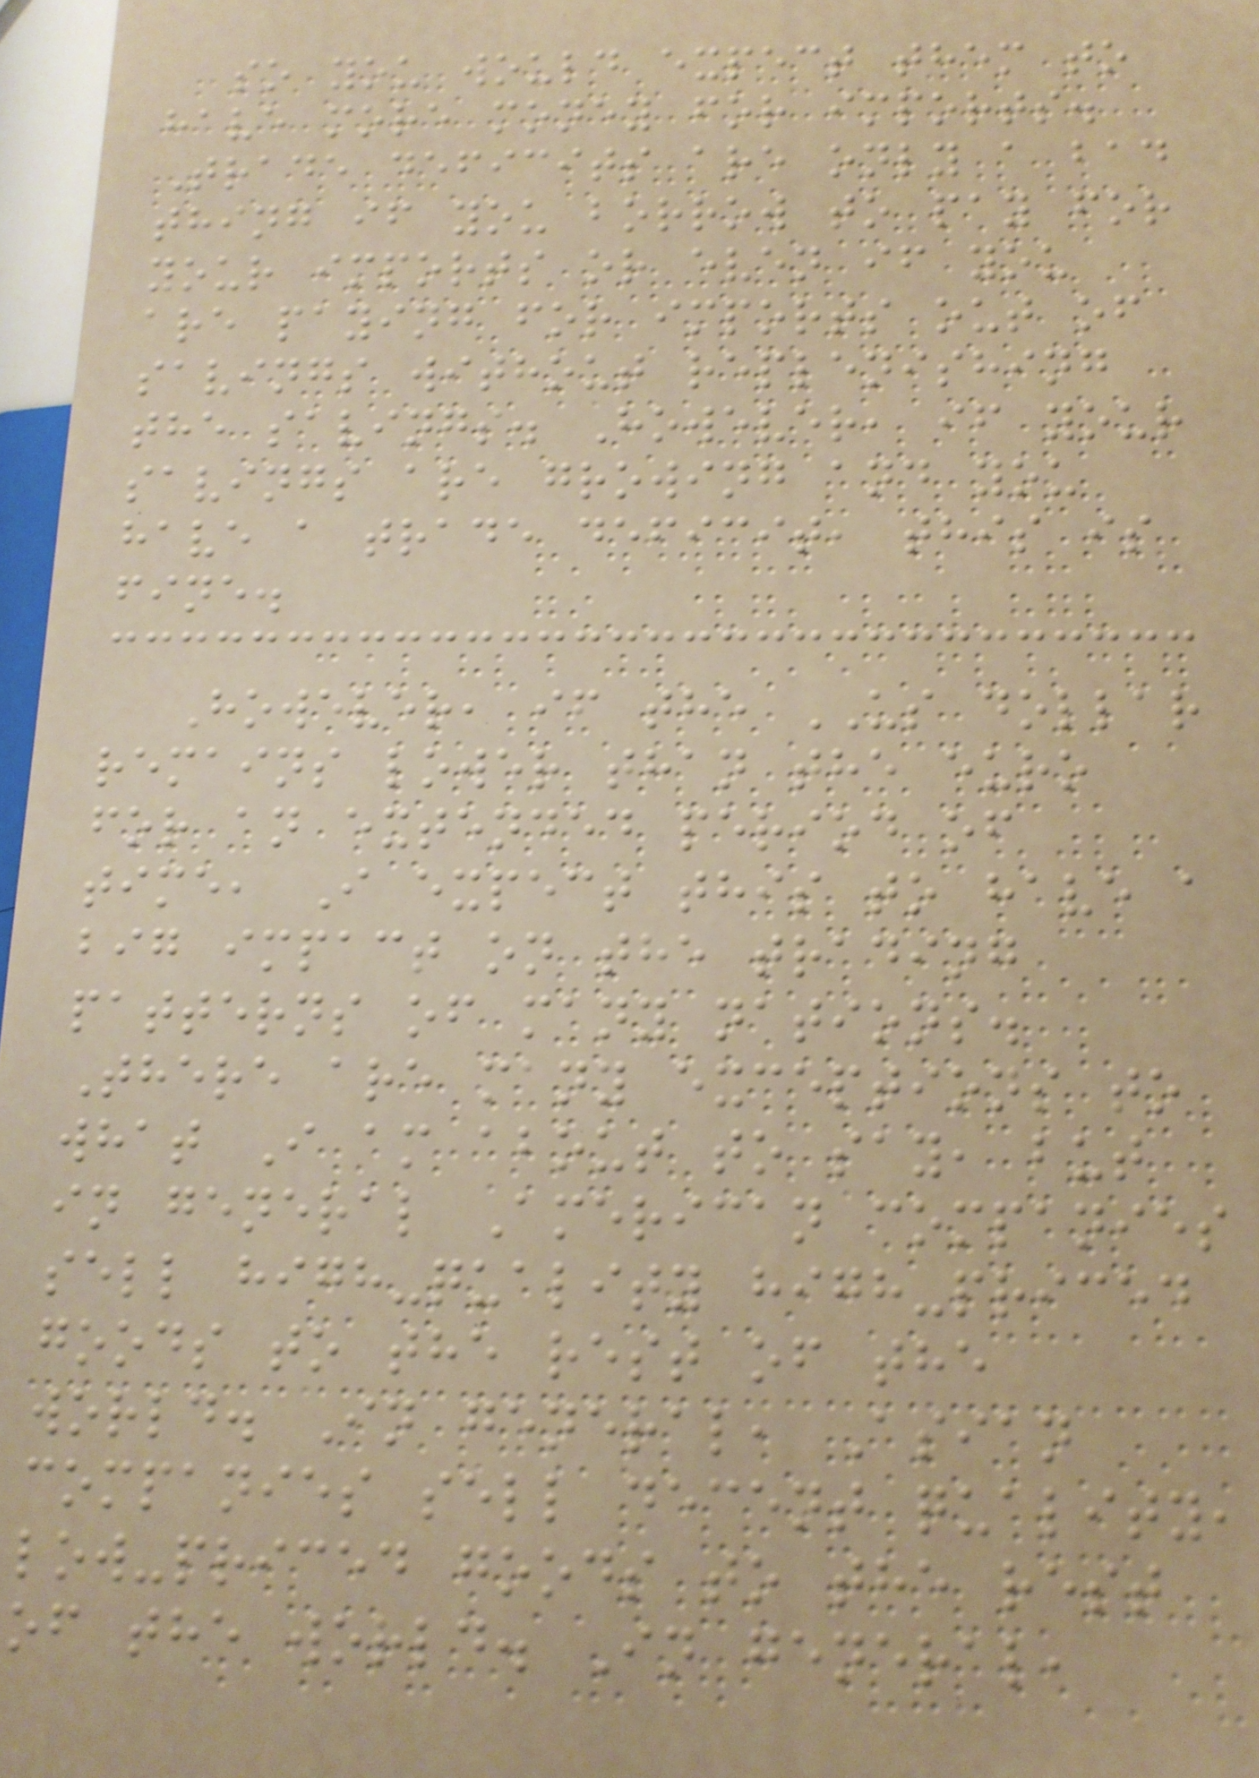so you would expect them to
have more money for imports.
Trade deficits are only a bad
thing if you borrow to pay for
your imports or even if you
are paying for imports out of
savings without replenishing
the savings. However, if your
savings are growing and you
have a trade deficit, this is
fine.
However, if the US dollar
remains lower than the euro
for an extended period of
time, I expect this to have a
big impact on the trading
patterns of many nations.
There are many exceptions to
what I am about to say, but
in general American companies
sell high-quality high-priced
goods to the rest of the
world. In general, Asian
companies sell decent quality,
low-priced goods to the rest
of the world. In general,
